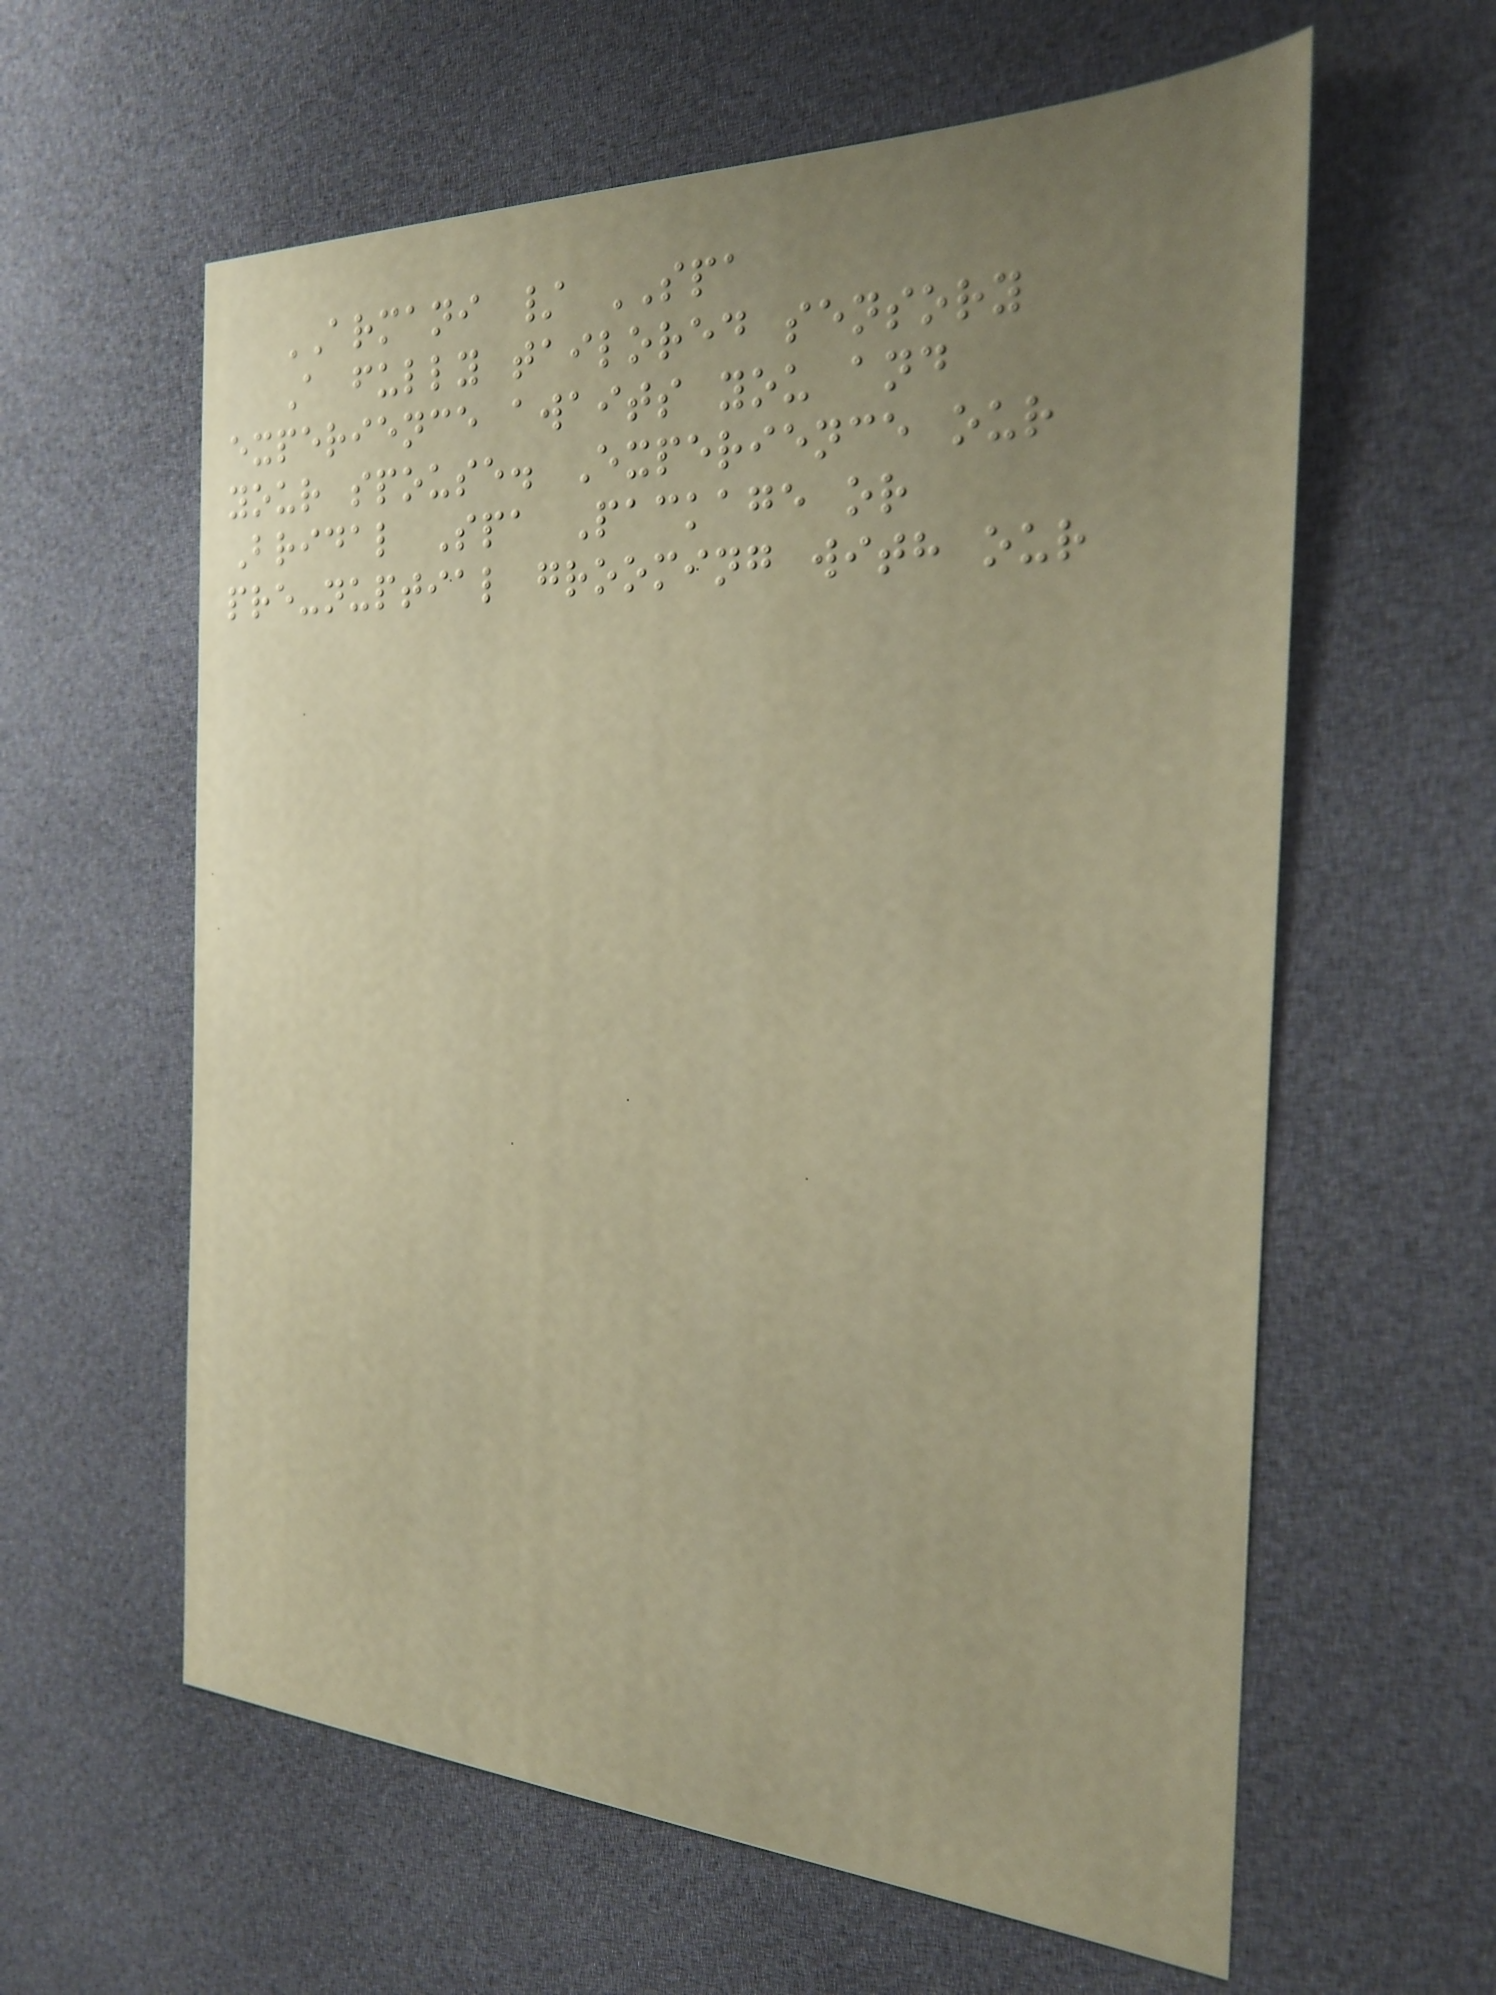ARMANI / SPA
A fully tailored sensory
experience awaits you and
your spouse. Experience our
Bridal Spa Package or
pre-nuptial grooming with our
